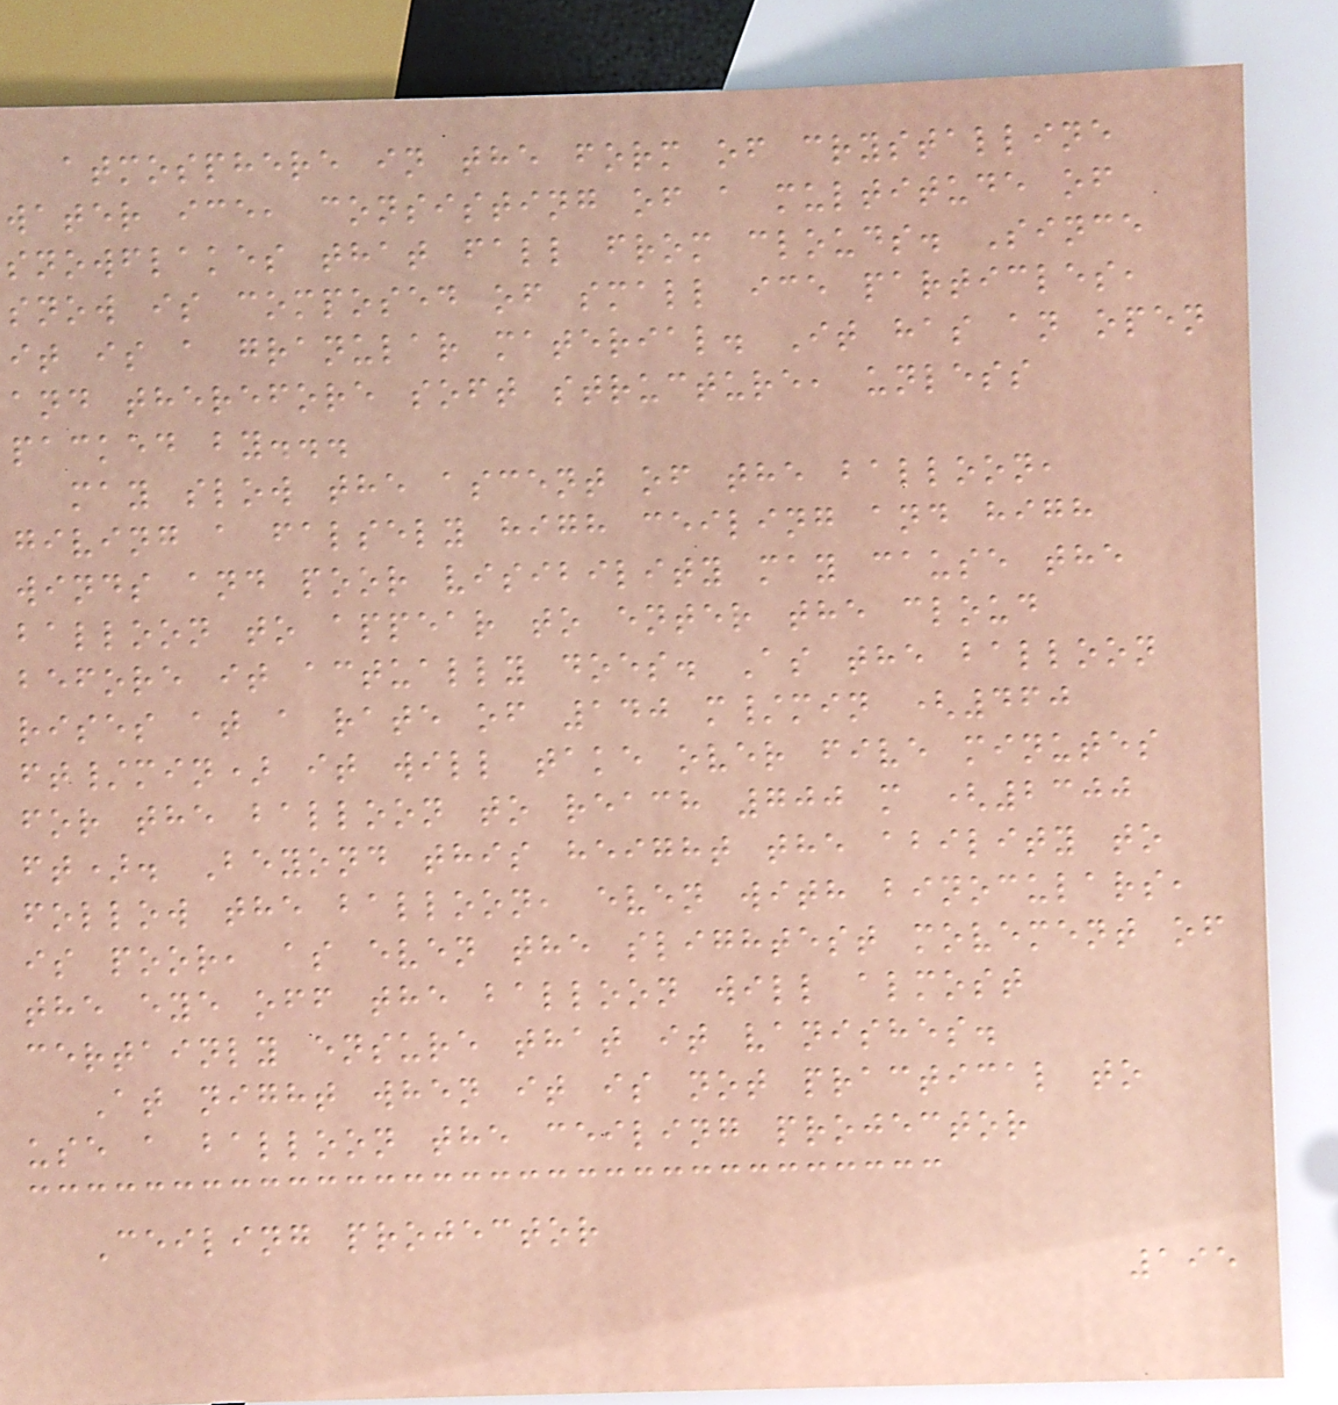atmosphere in the form of crystalline
water ice, consisting of a multitude of
snowflakes that fall from clouds. Since
snow is composed of small ice particles,
it is a granular material. It has an open
and therefore soft structure, unless
packed by...
may slow the ascent of the balloon,
giving a falsely high ceiling and high
winds and poor visibility may cause the
balloon to appear to enter the cloud
before it actually does. As the balloon
rises at a rate of 140 m/min (460
ft/min) it will take over five minutes
for the balloon to reach 700 m (2300
ft). Beyond this height the ability to
follow the balloon, even with binoculars,
is poor, as even the slightest movement of
the eye off the balloon will almost
certainly ensure that it vanishes.
At night when it is not practical to
use a balloon the ceiling projector
Ceiling projector
195
